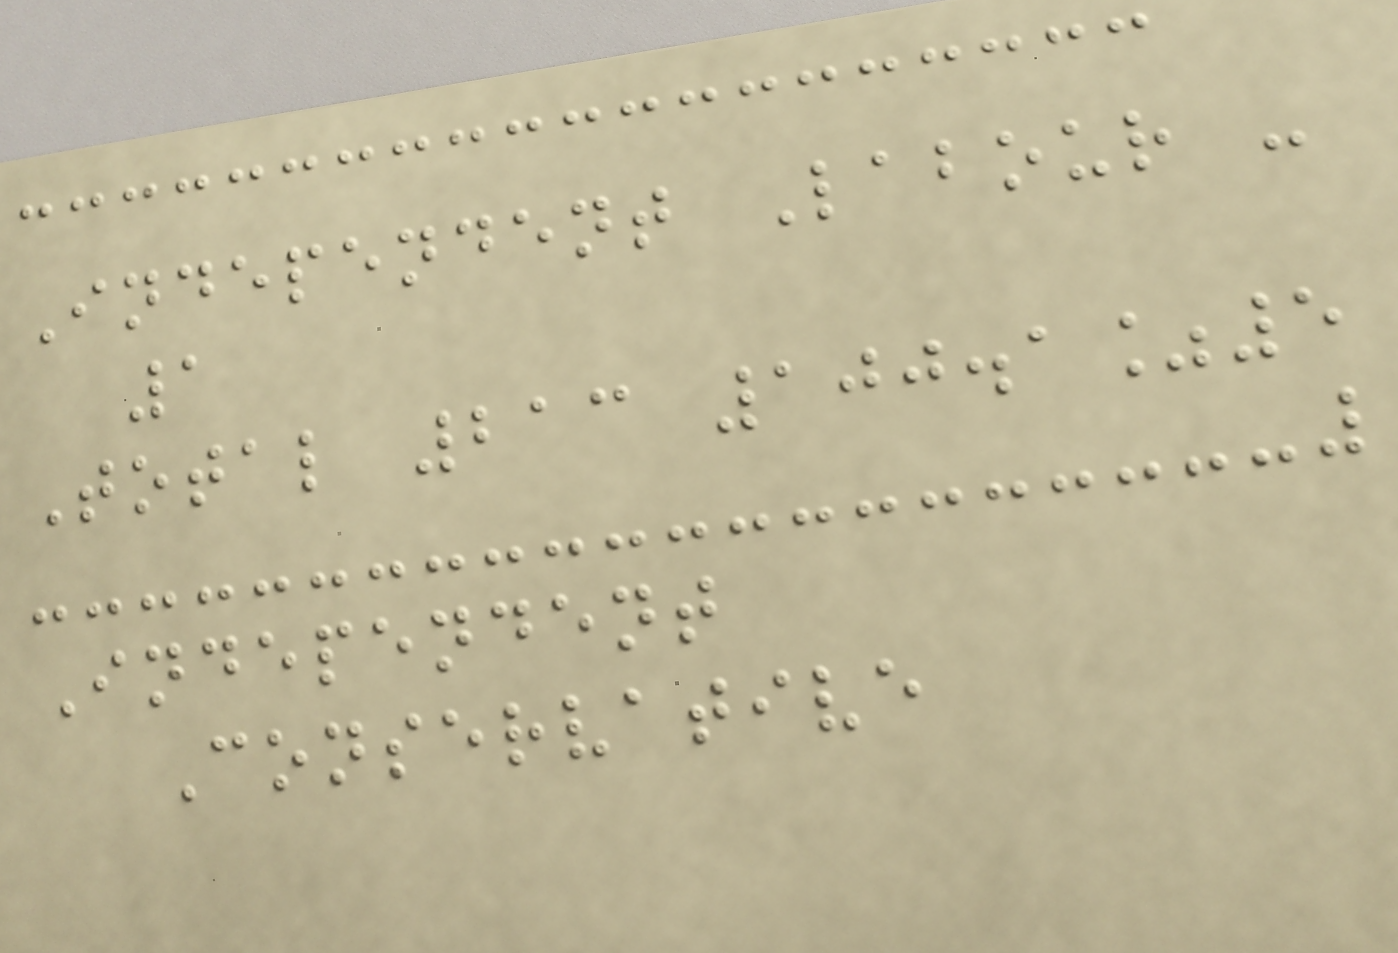Independent Labour -
1
Total 213 100.1%5
Independent
Conservative
